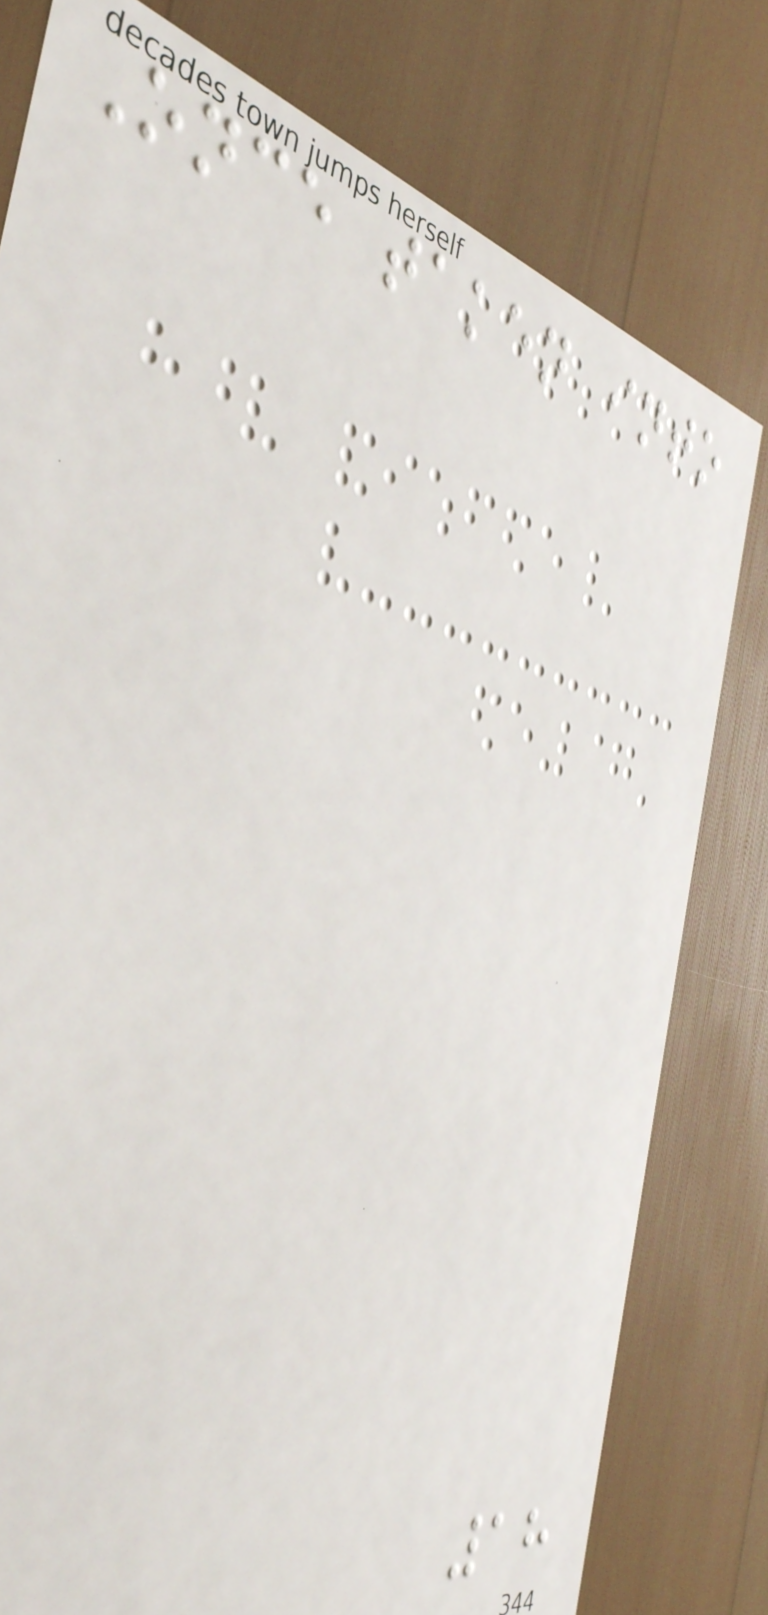Once taken into
18
